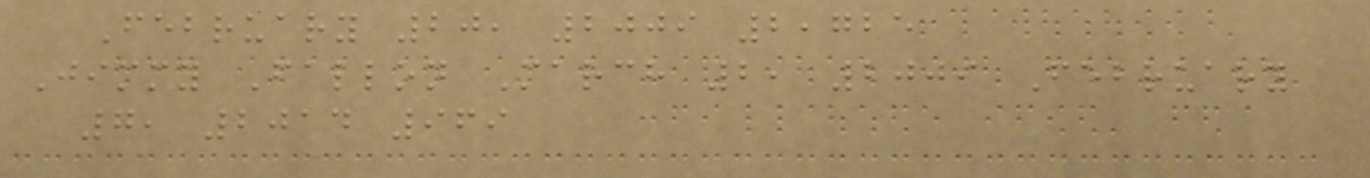February 20, 2009 2,725
Jimmy Fallon March 2, 2009 February
7, 2014 969
